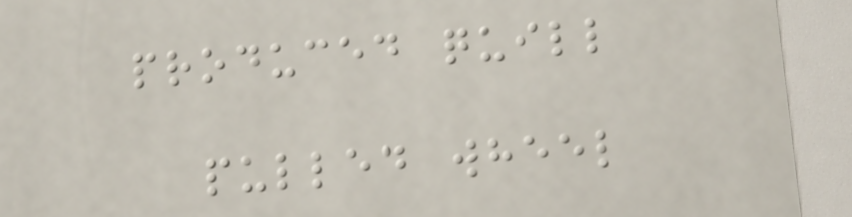produced quill
pulled wheel
